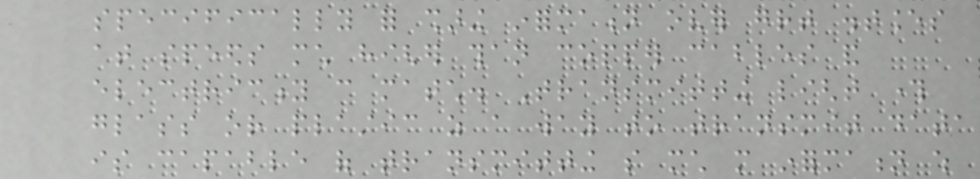specifically for sharing information over great distances
at speeds much higher than copper cables and
electricity can match. Transmitting light through
glass or plastic as a way to transmit data
is capable of transmitting so much more information which
